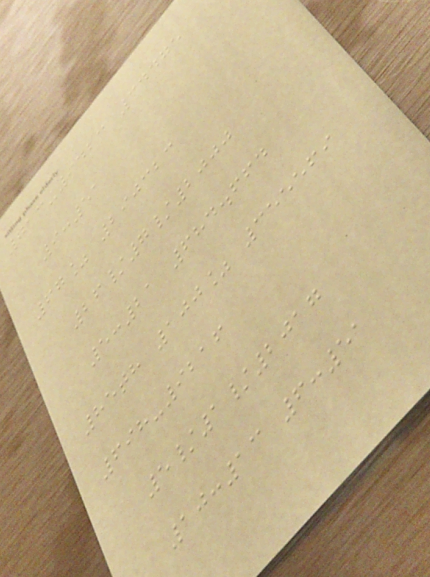713-9423 34475
9:51
67% 290323
26/7/2000
5:21 684.664
85th 100% 355569
698-9216
5/1/2017
10:13 6:51
